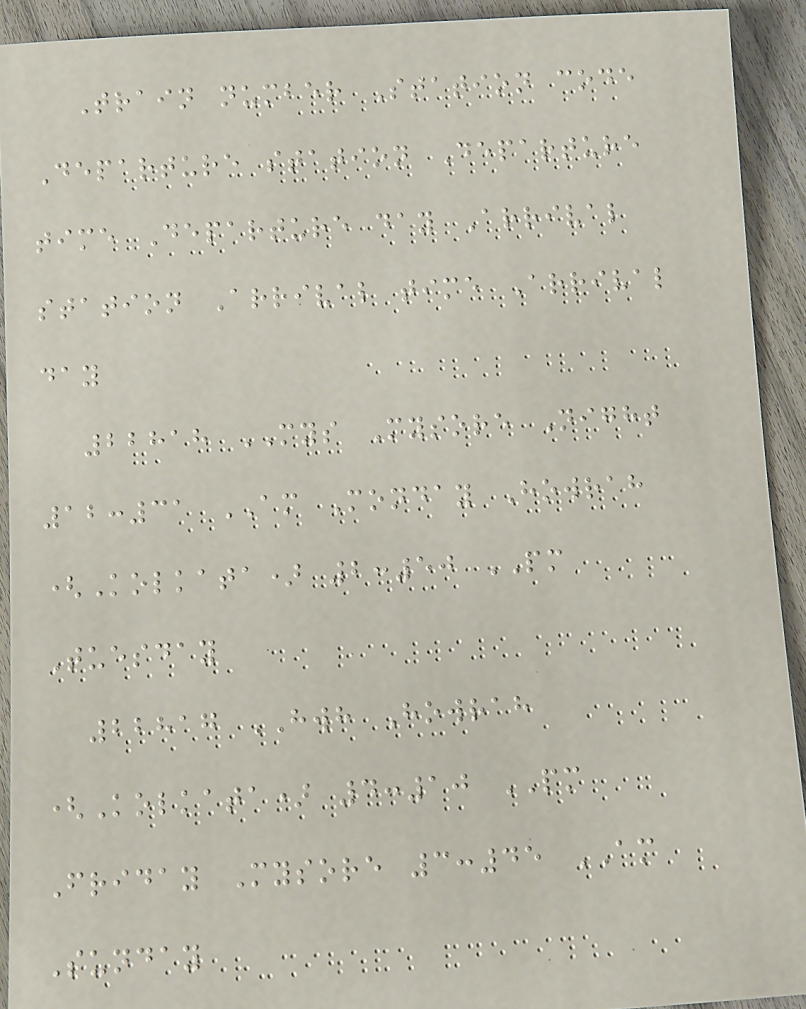Train number Station code
Departure station Departure
time Departure day Arrival
station Arrival time Arrival
day
22818 MYS Mysore Night
12:31 AM Monday Howrah
(Kolkata) 2:50 PM
Tuesday
22817 HWH Howrah
(Kolkata) 4:10 PM
Friday Mysore 3:45 AM
Sunday
